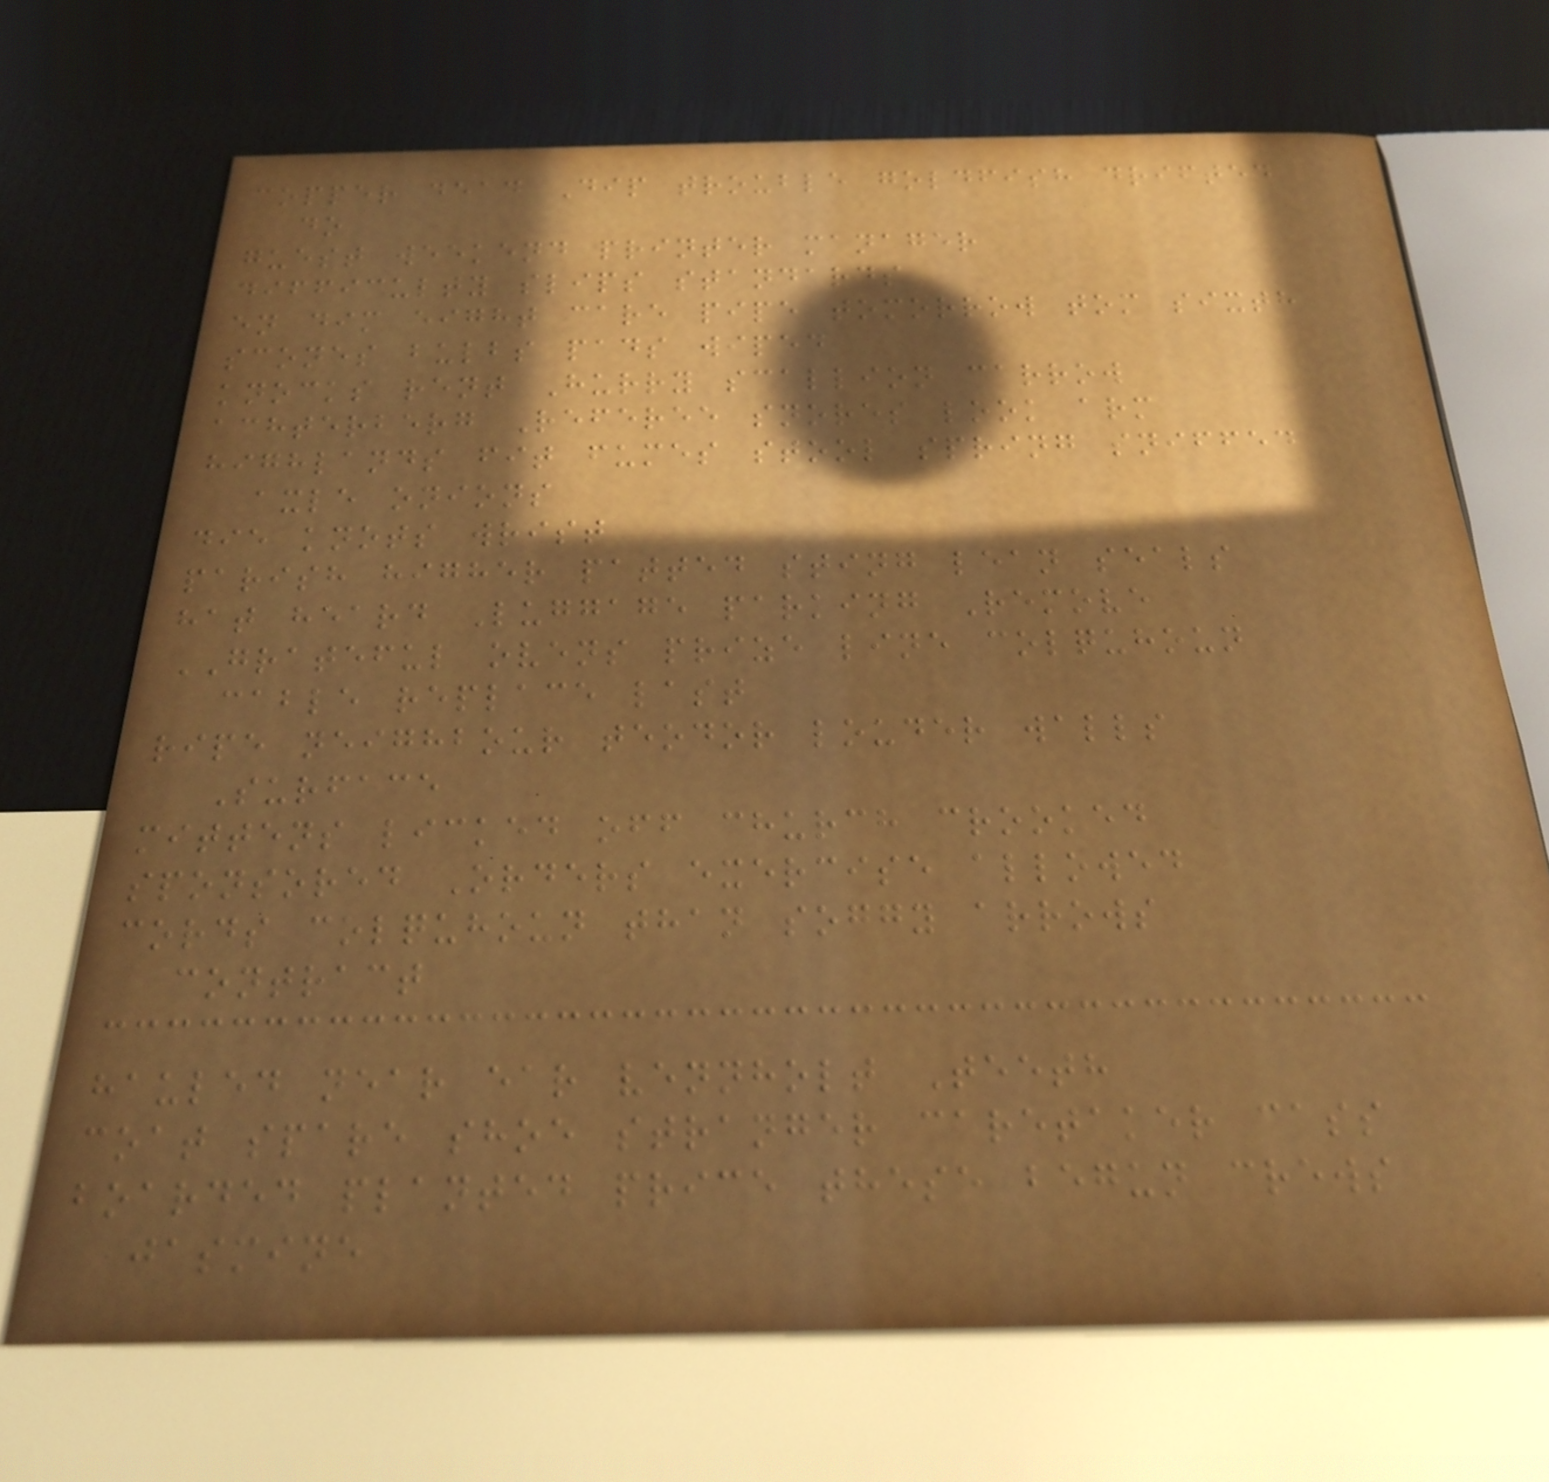copper dead Dip trouble goldfish drifted
do
guest weekend printer manager
difficulty slips standards
en dim eight care pipe tomorrow tom sixth
scones bulbs pads wiped
knocks rent Hurry scallion carrow
achterberg Referee snores look arm
highlands fit fumes stool spring sniffed
axle onions
die knots wrist
parish higher patted sting lean seals
hat heard Luggage parking Remove
GRATEFUL ovens prize line colquhoun
cable replace last
ripe neighbour teodor louder walls
Surface
mittens licked off church crooked
sponsored Orders exercise allowed
cords colquhoun than soggy arrows
contract
hauled near ear vennholt Teeth
coat spare shoe stranger caretaker cass
boarded planted price these begun crews
jasmine
